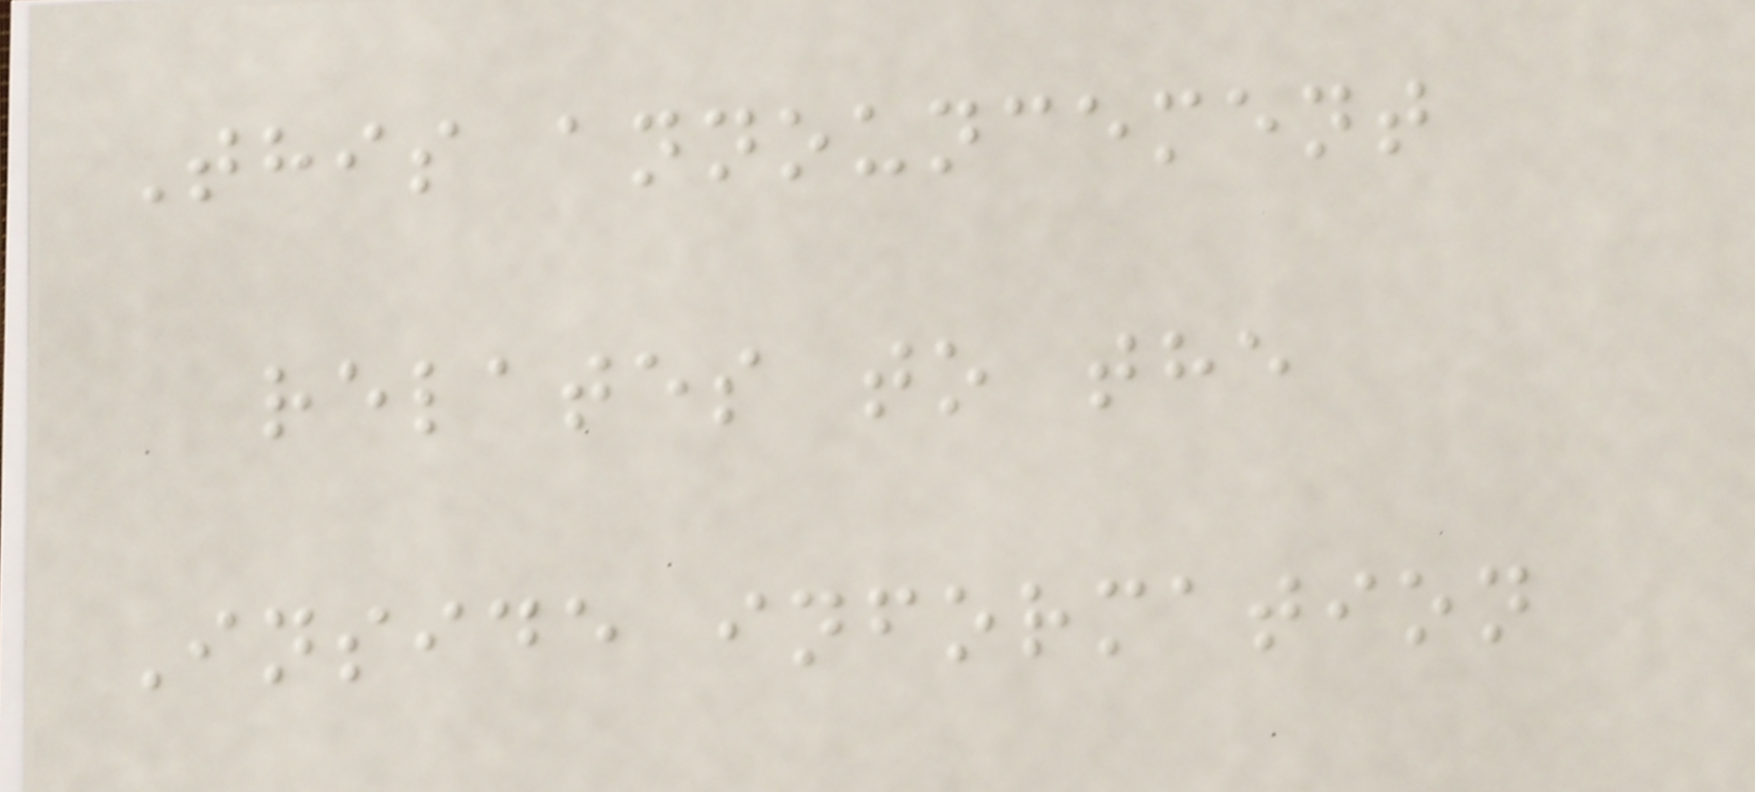This announcement
relates to the
Inside information
